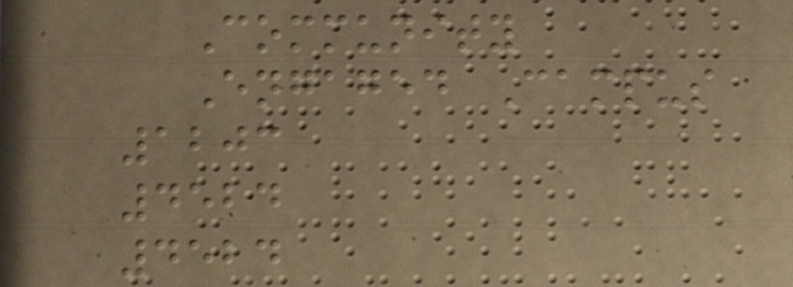Community
Engaged Campus
1203
4524
4524
